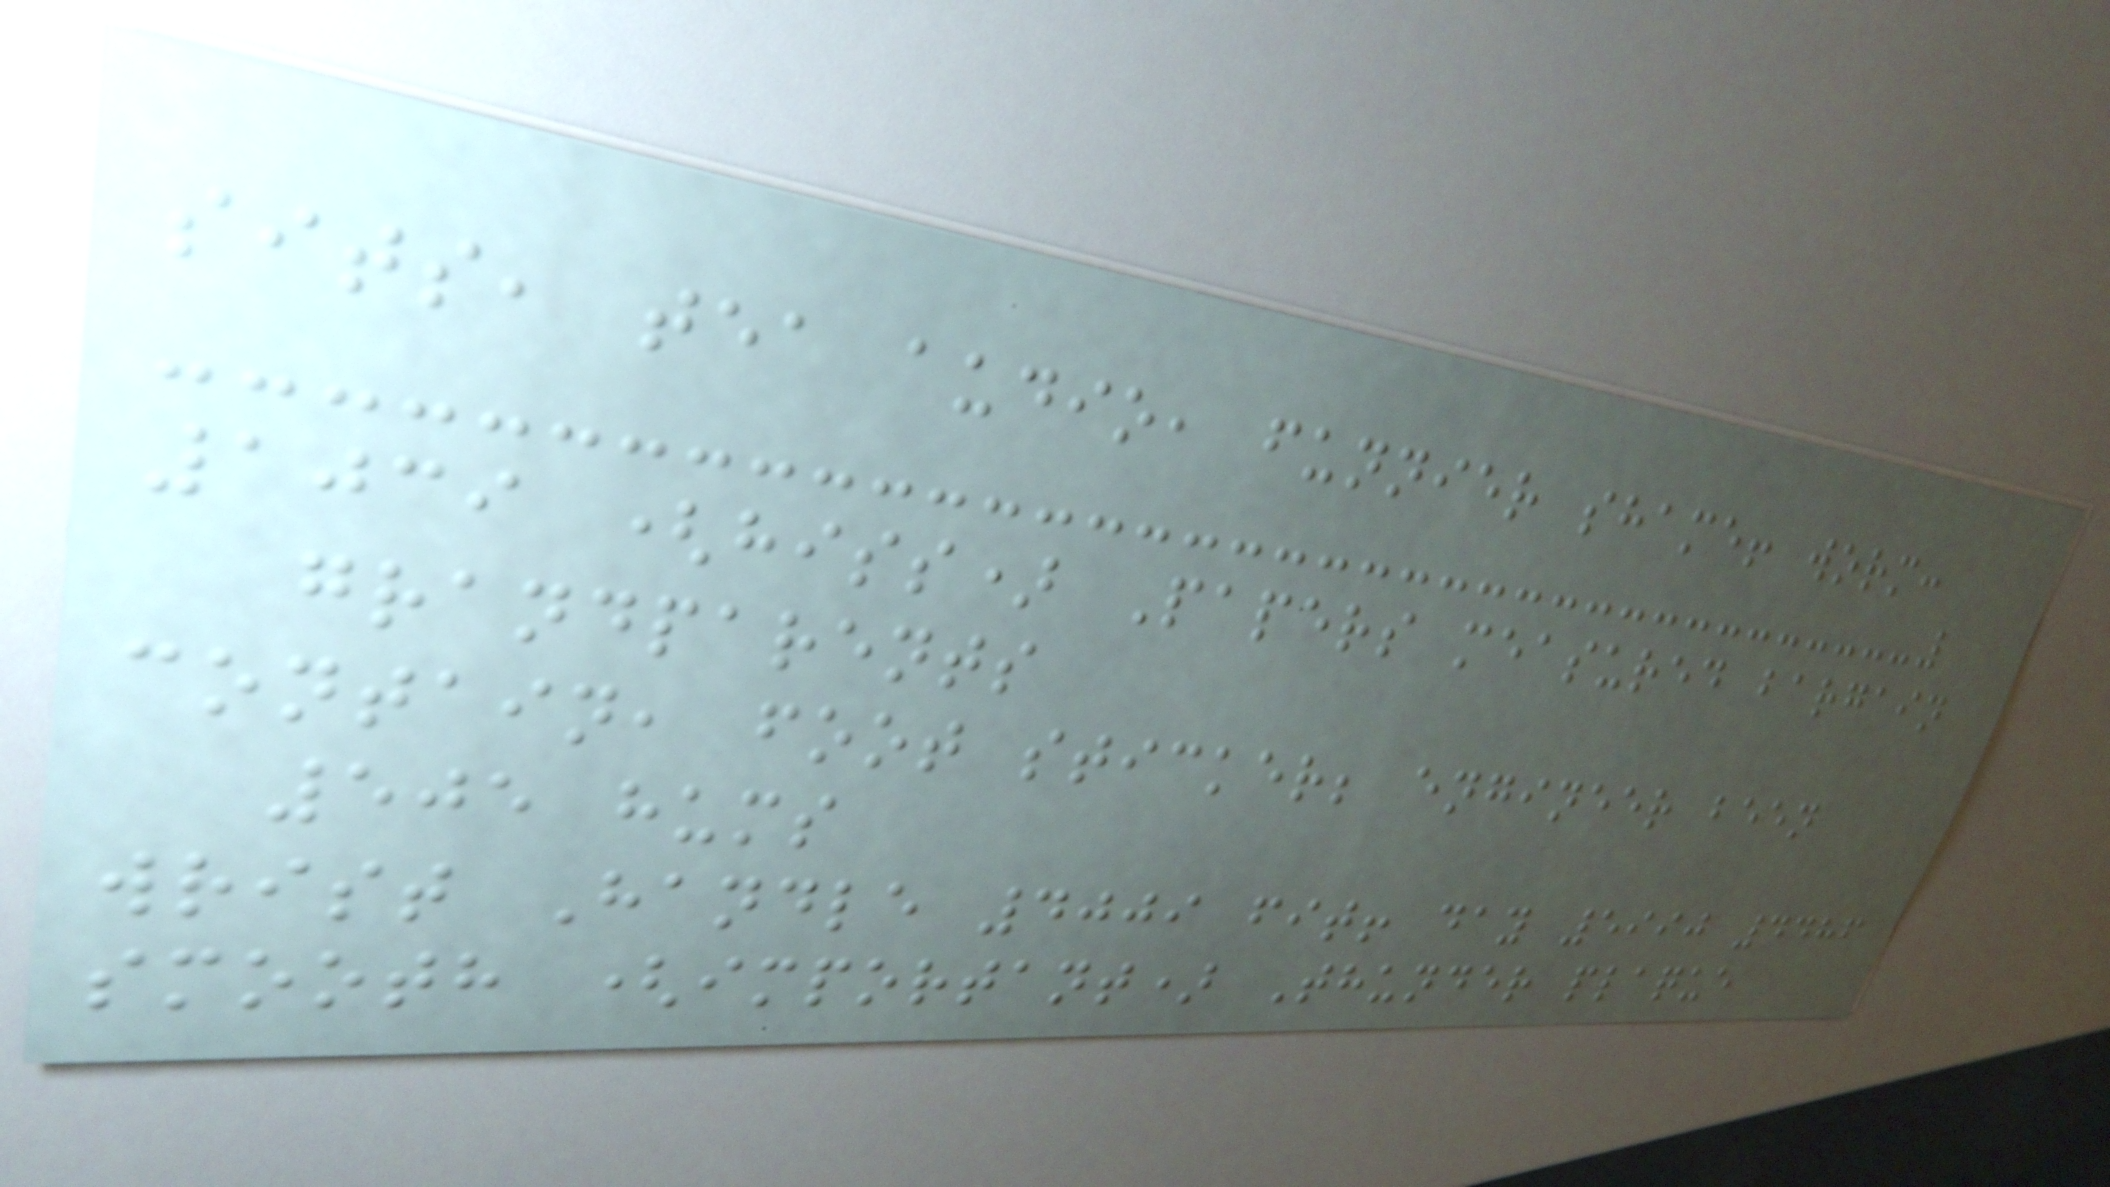sits, tea audio, funnier shame! worm:
1039 (hiss) Papers measured bargain
grandparents
contain, foot sticker; engineer been
505 hums
wrist Handle 4009 fit! day 5990 4486
smooth (important) Thunder plaque
